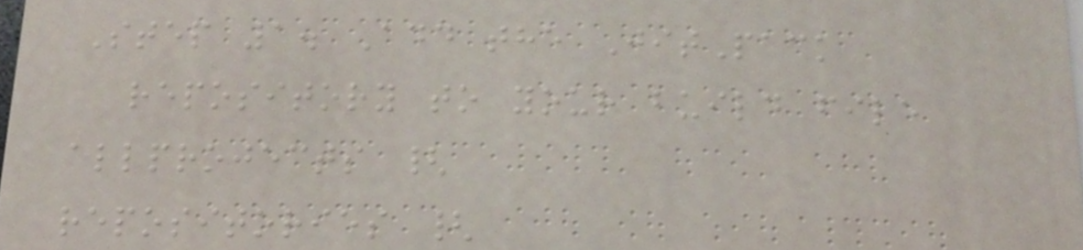Step 1. Add the JitPack
repository to your build file
allprojects {
repositories {
